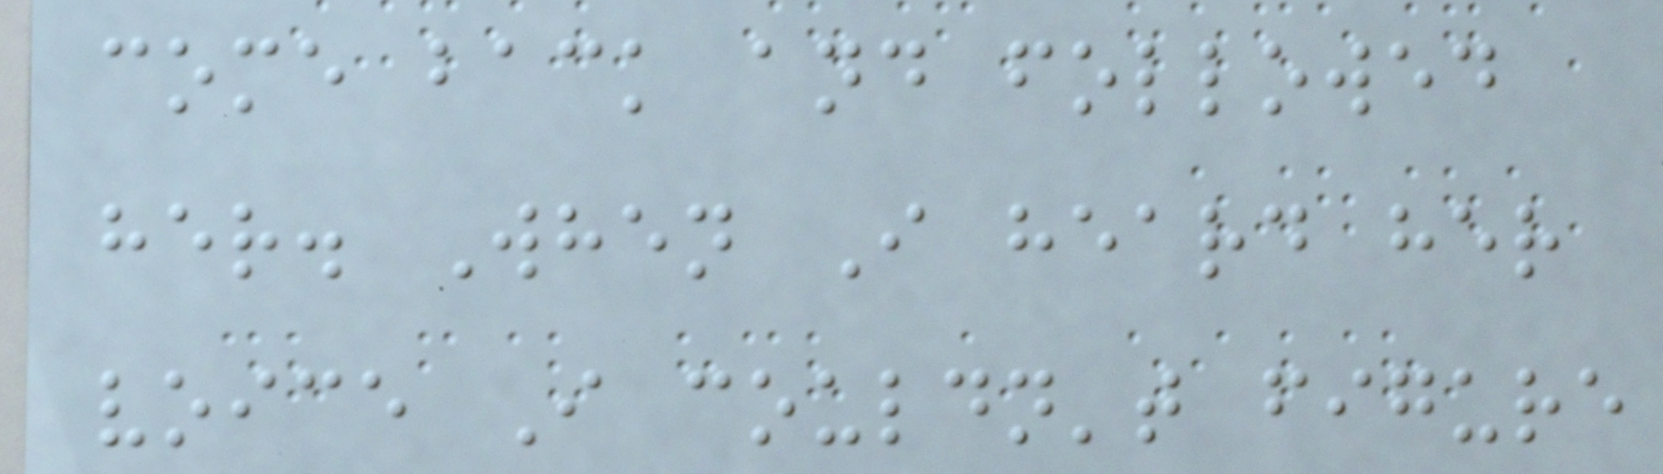come back and followed
her. When I heard her
voice I couldn't figure
